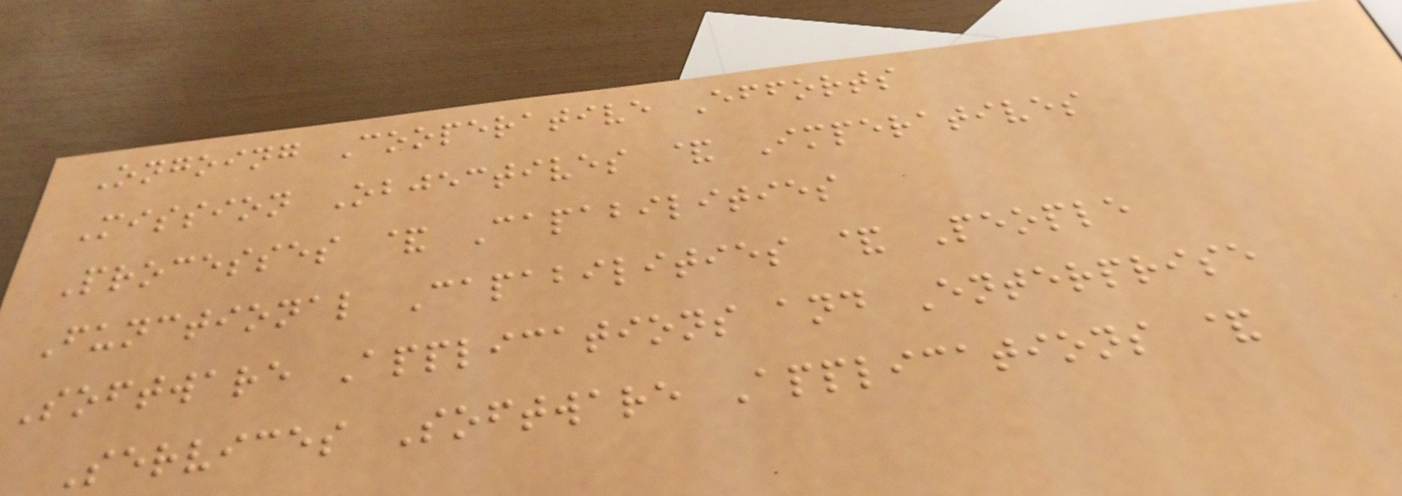Ongoing Cooperative Efforts
Mission Objectives & Imperatives
Processes & Capabilities
Functional Capabilities & People
Software Applications and Enterprise
Services Software Applications &
